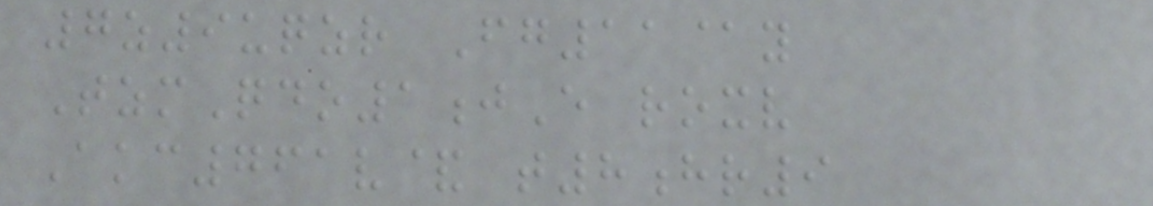7z9uqzr Fg11@y
TzmQdo1jE roxv
Akc761v& t8hr9
